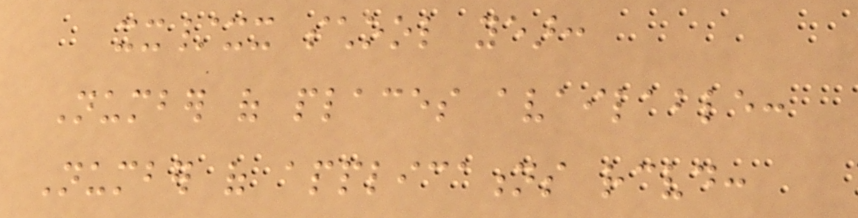xx/xx school year:
Number of places available:
Number of applications received:
